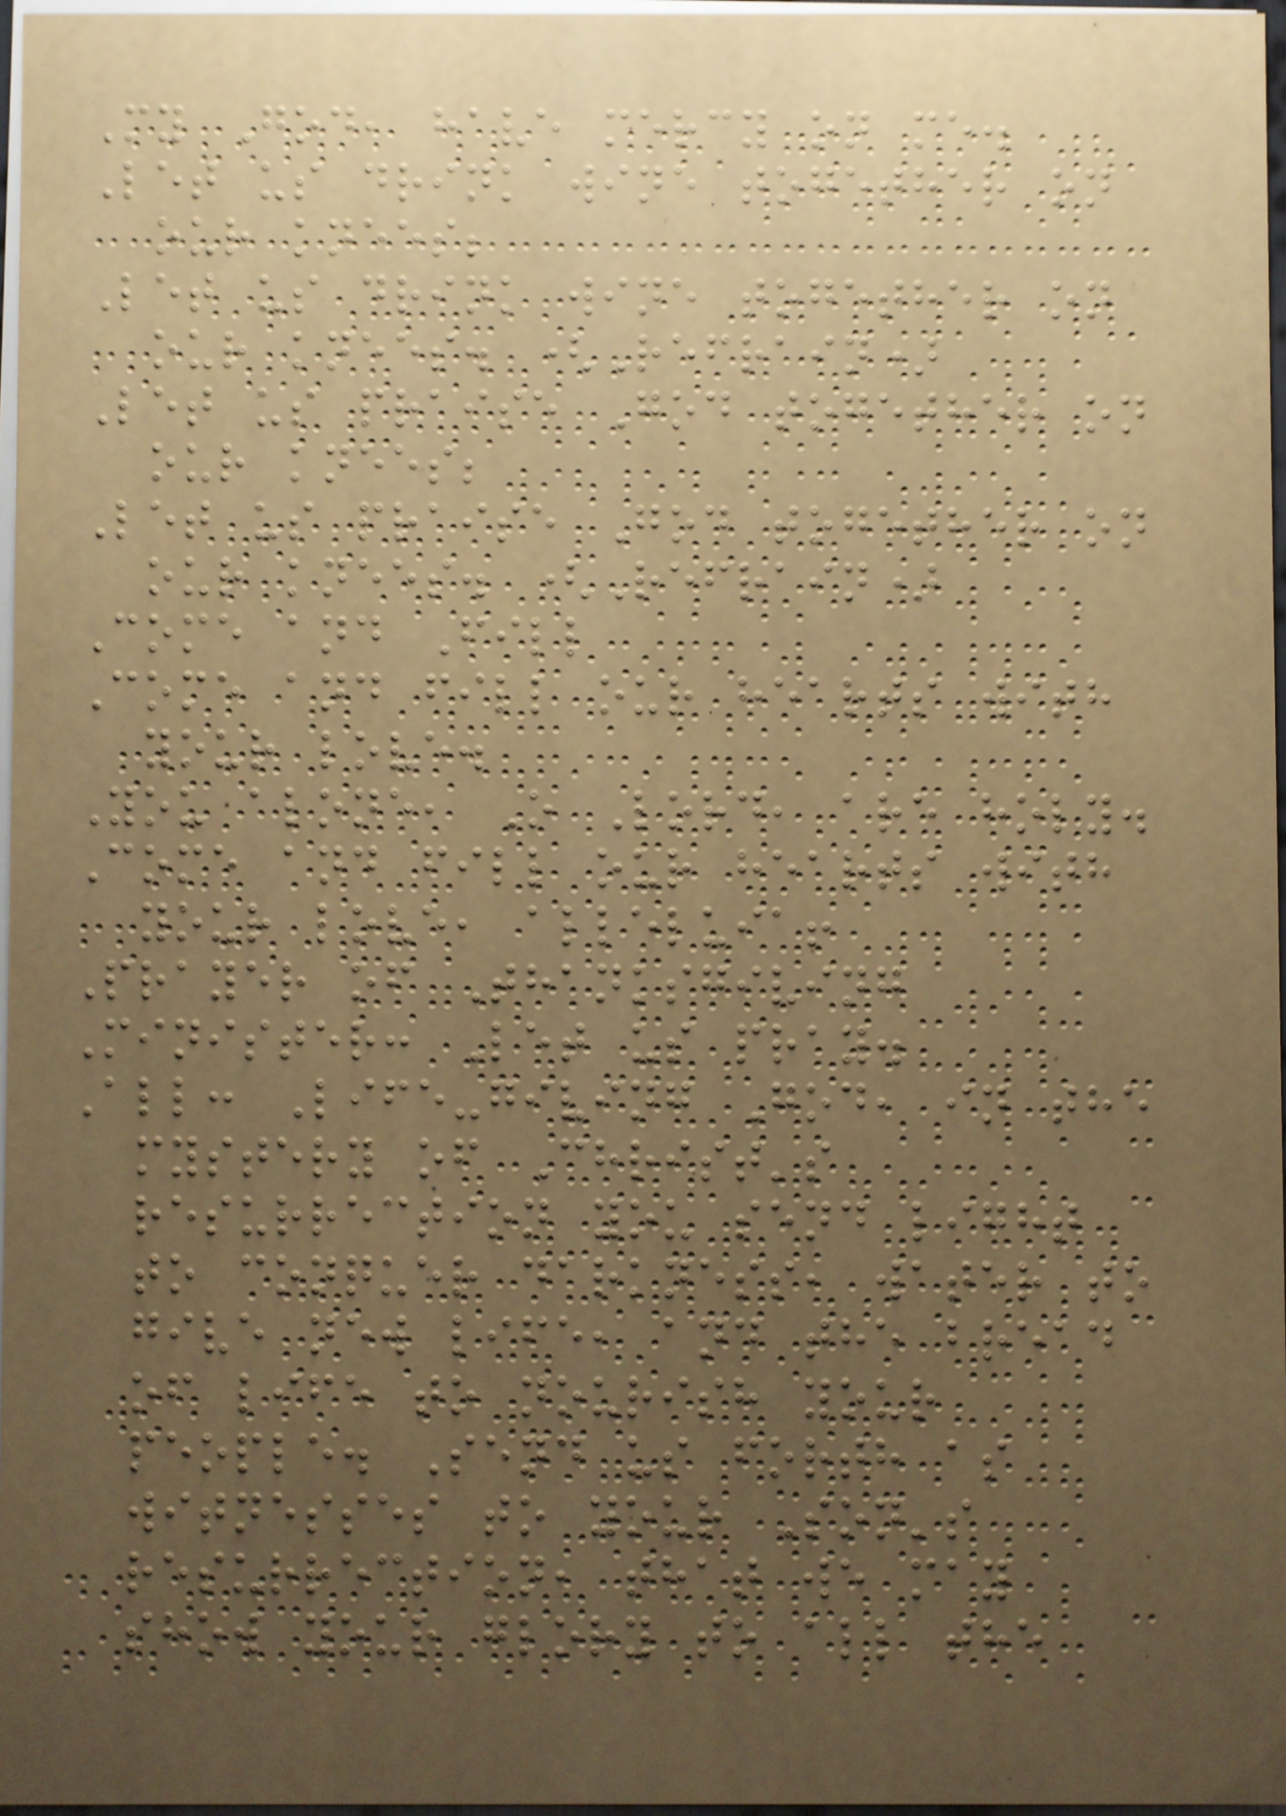My God, have mercy on me.
Let us drink wine together on
our knees;
Let us drink wine together on
our knees. (Refrain)
Let us praise God together on
our knees;
Let us praise God together on
our knees. (Refrain)
Come and Fill
Come and fill our hearts with
your love.
You alone, O Lord, are holy.
Come and fill our hearts with
your love, alleluia!
Prayer of Thanksgiving
Minister: Let us pray.
All: Life-giving God, in the
mystery of Christ's
resurrection you send light
to conquer darkness, water to
give new life, and the bread
of life to nourish your
people. Send us forth as
witnesses to your Son's
resurrection, that we may
show your glory to all the
